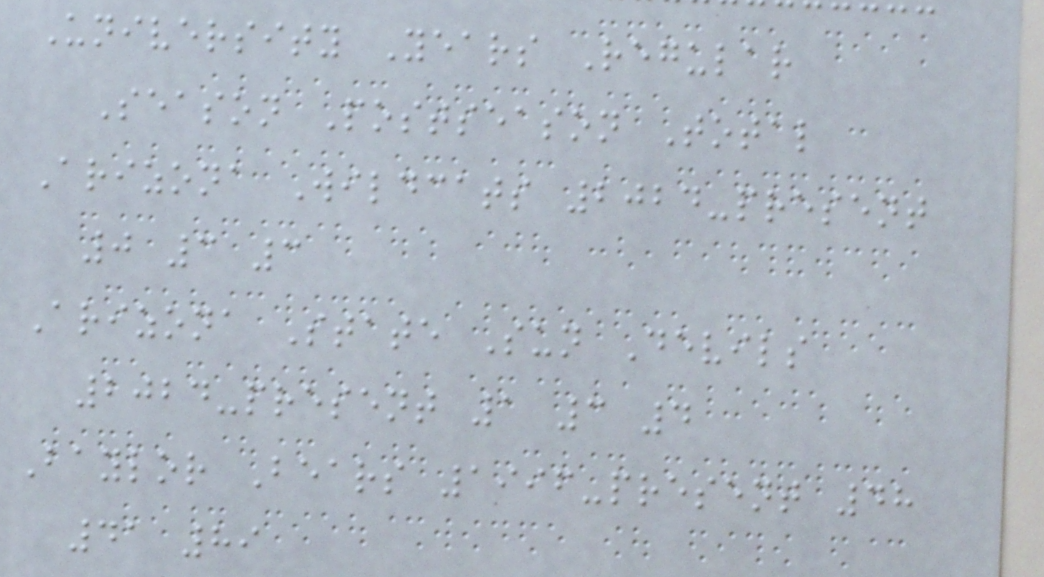University Years Regular
Season Postseason Total
Arizona Wildcats 2024-present
0 3 3
Arizona State Sun Devils
2024-present 1 3 4
Baylor Bears 1996-present 48
41 89
